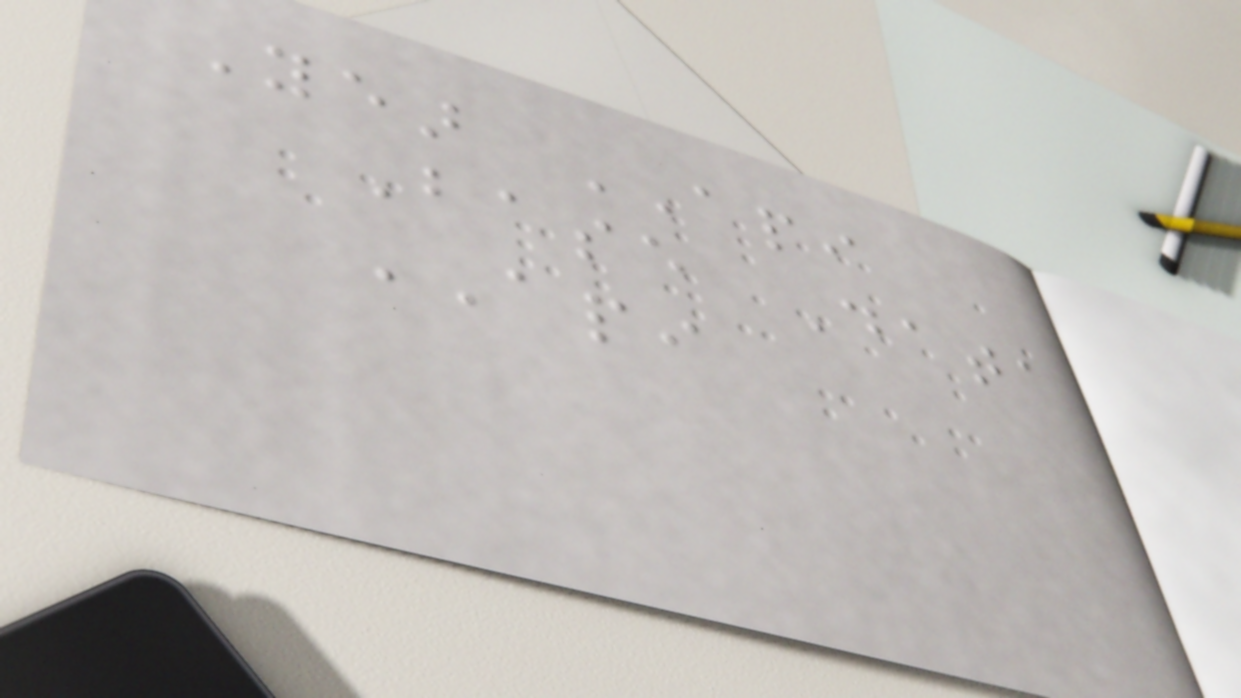Year API
Base Data
API
